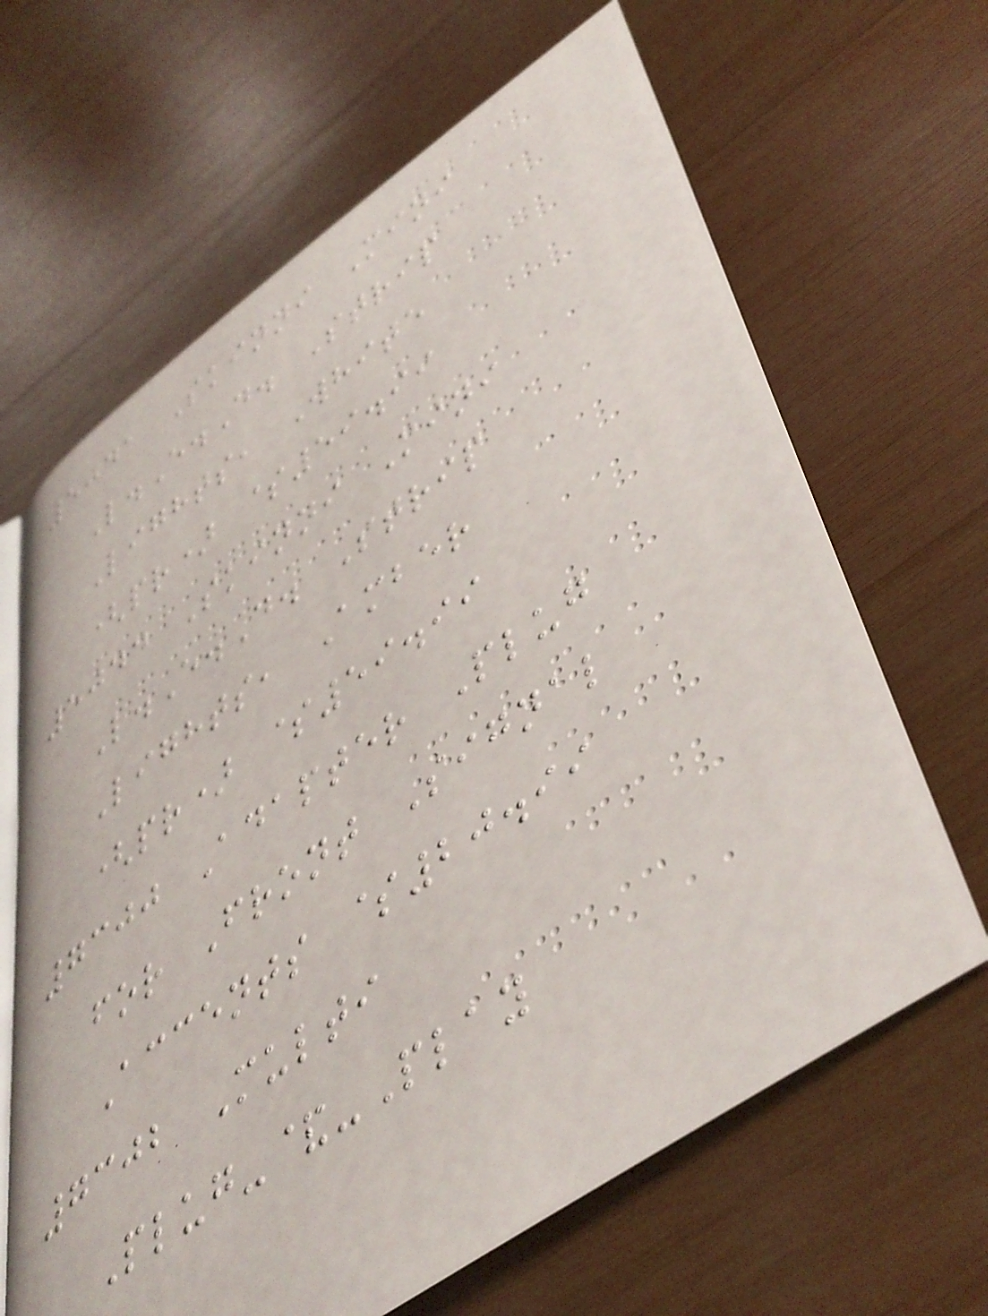5041 Skinni Mini
L.E.D. Strip
Lights, White
(pr) $59.99
5044 Skinni Mini
L.E.D. Strip
Lights, Amber
(pr) $59.99
7300 Adapter Plug
for Front Signal
Accents $20.99
7302 Multi
Plug-&-Play
